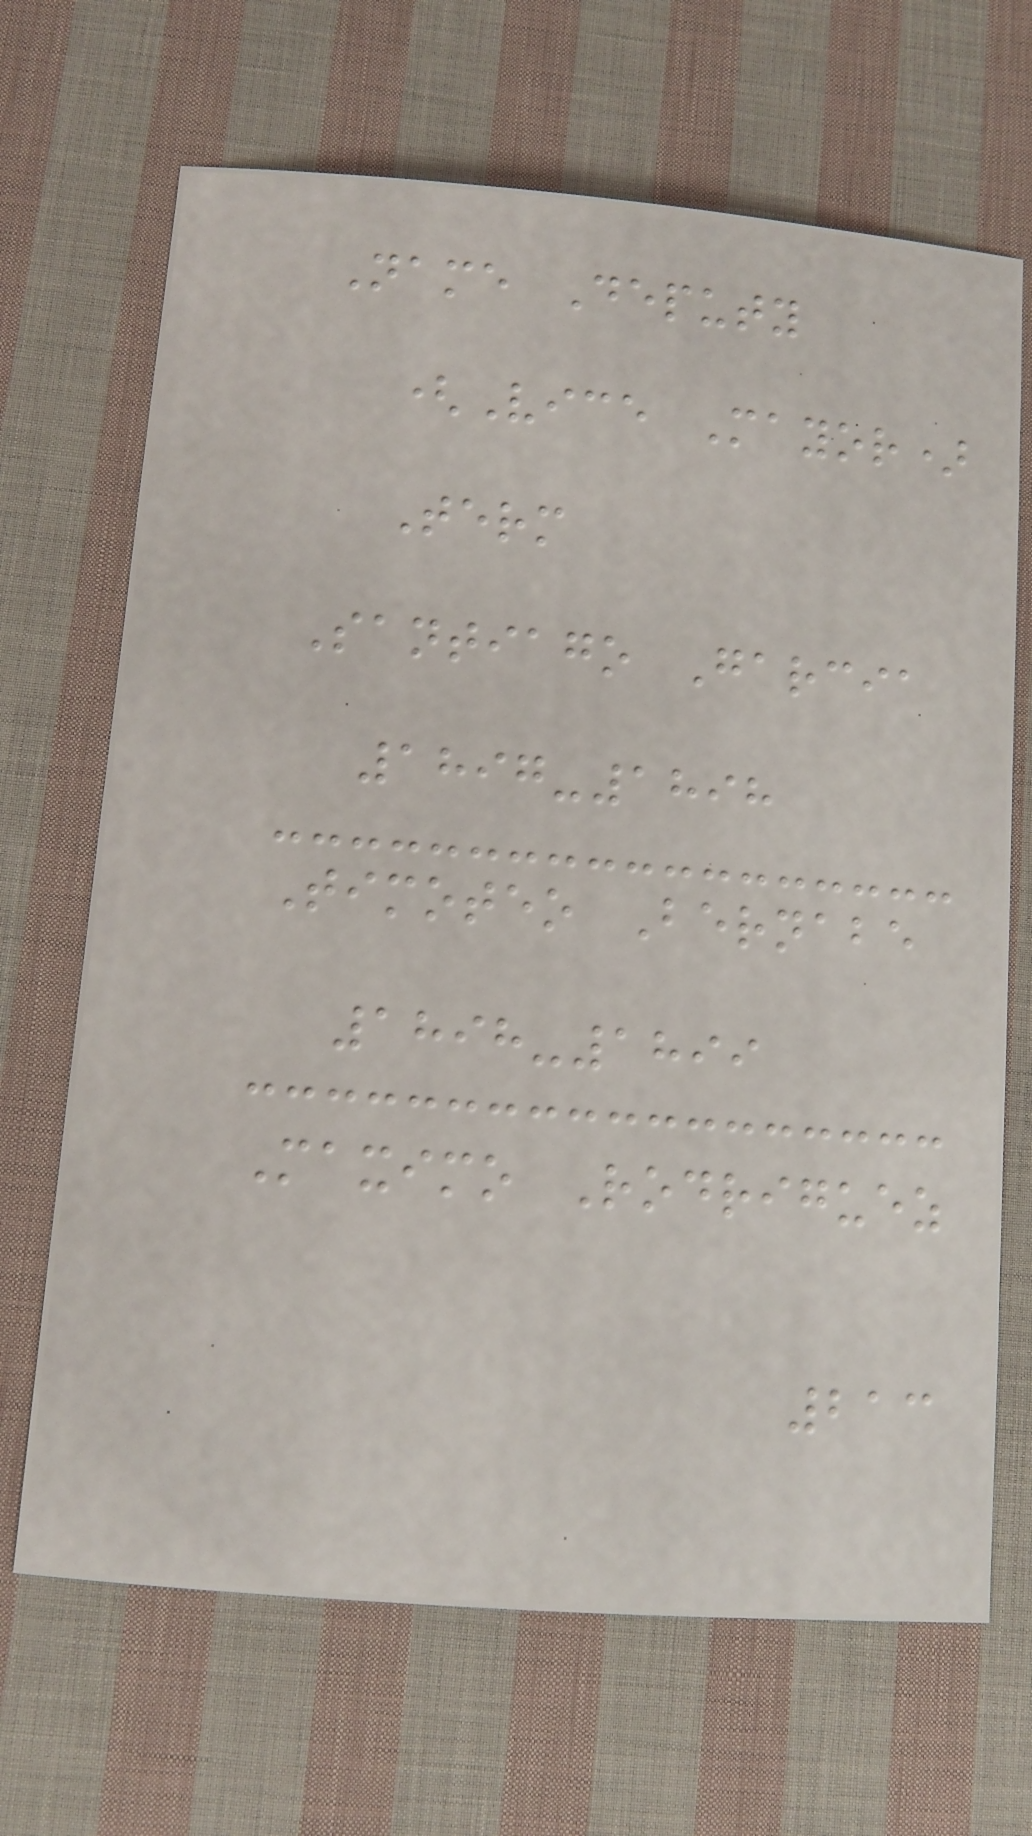Name Deputy
(Vice Mayor)
Term
Santiago Garcia
1897-1898
Timoteo Bernabe
1898-1899
Maximo Rodriguez
213
